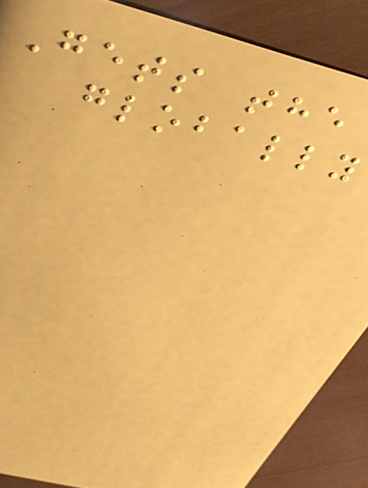Gets the
globally
